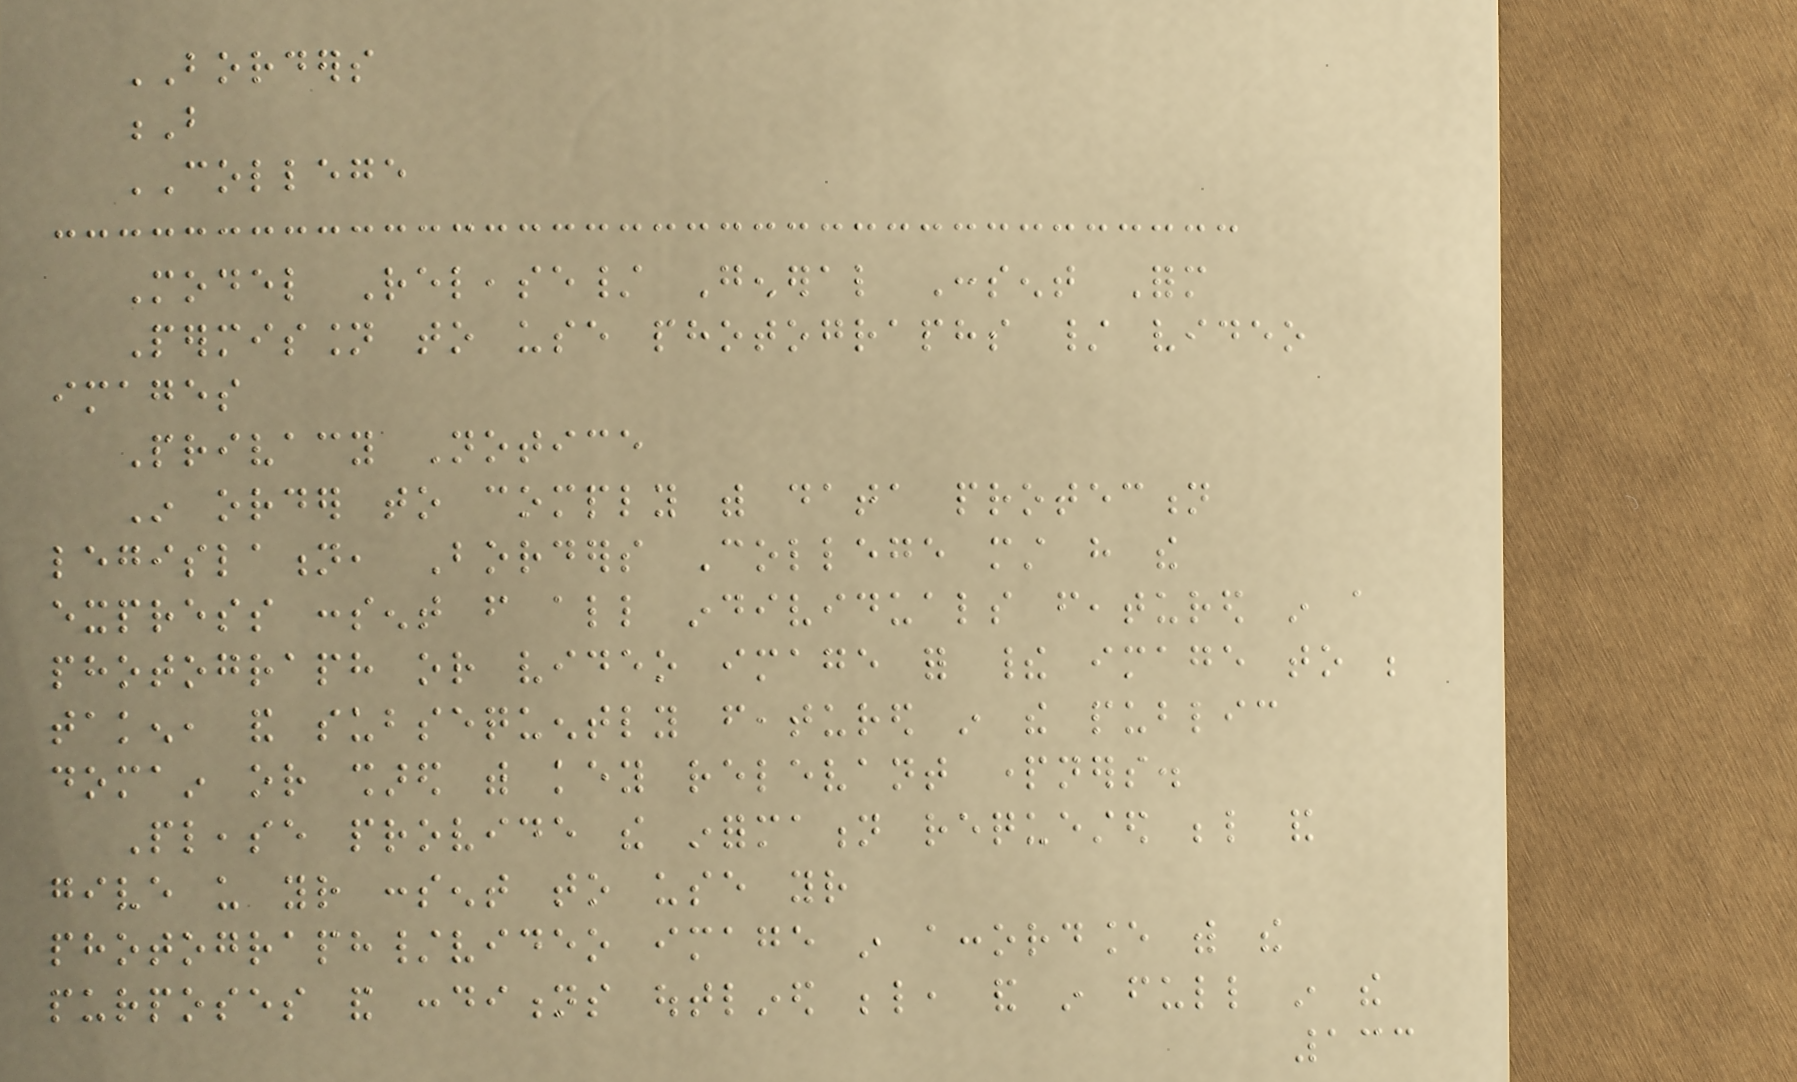BORDERS
B
COLLEGE
Model Release/ General Consent Form
Permission to use photographs / video
images
Privacy Notice
In order to comply with data protection
legislation, Borders College must have the
express consent from all individuals featured in a
photograph or video image for their image to be
taken, and subsequently featured in the public
domain or shared with key relevant partners.
Please provide the information requested below and
give us your consent to use your
photograph/video image in accordance with the
purposes and conditions outlined below, and in full in the
133
